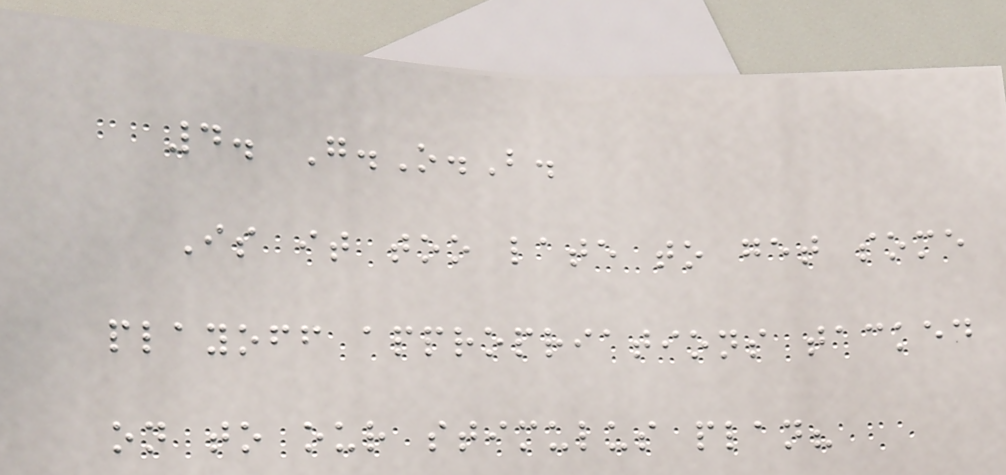4. G.O.B.
Is it too late to get some
playoff appropriations tacked
on to our stimulus plan?
